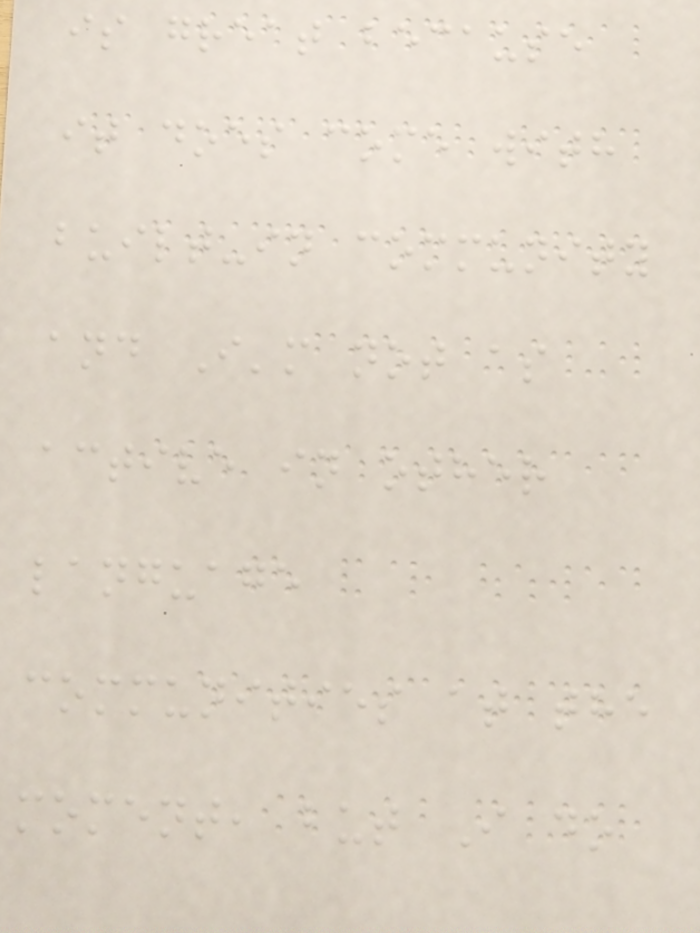is great because
it does come with
built-in community
and I'm not as
active in other
language
communities at the
moment, but I do
